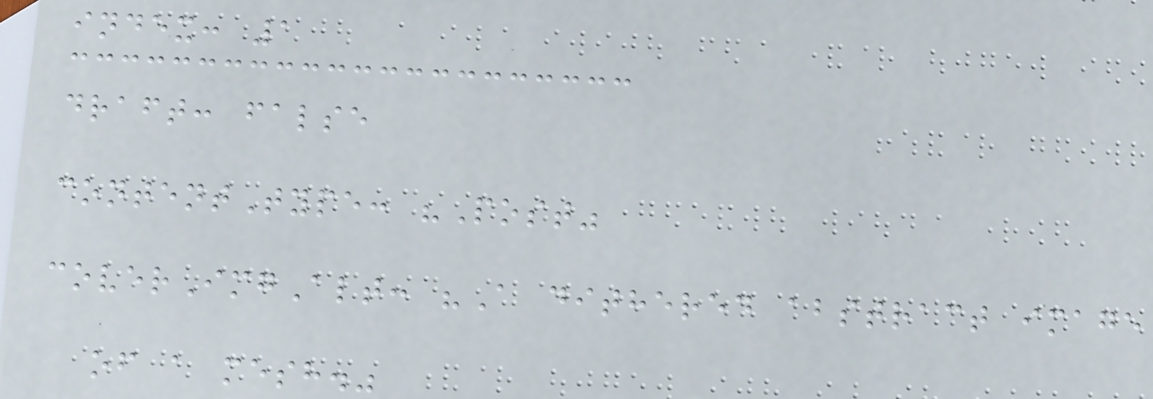index: 1
draft: false
contentType: "Post"
coverImgAlt: "A dithered abstract image
of a mesh."
